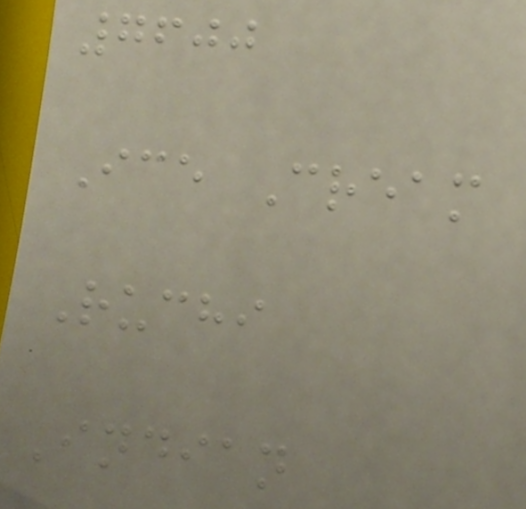7600
Ice Cream
Ruchi
Indian
